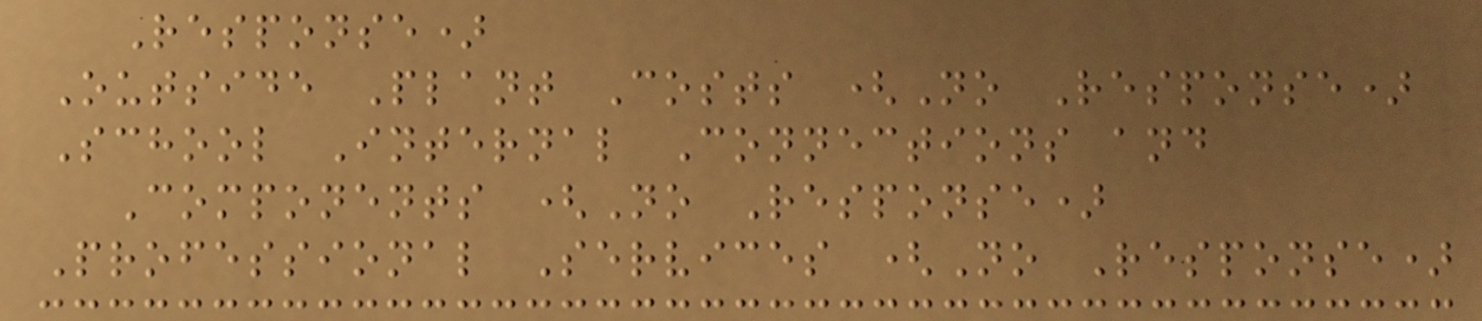Response)
Outside Plant Costs (No Response)
School Internal Connections and
Components (No Response)
Professional Services (No Response)
